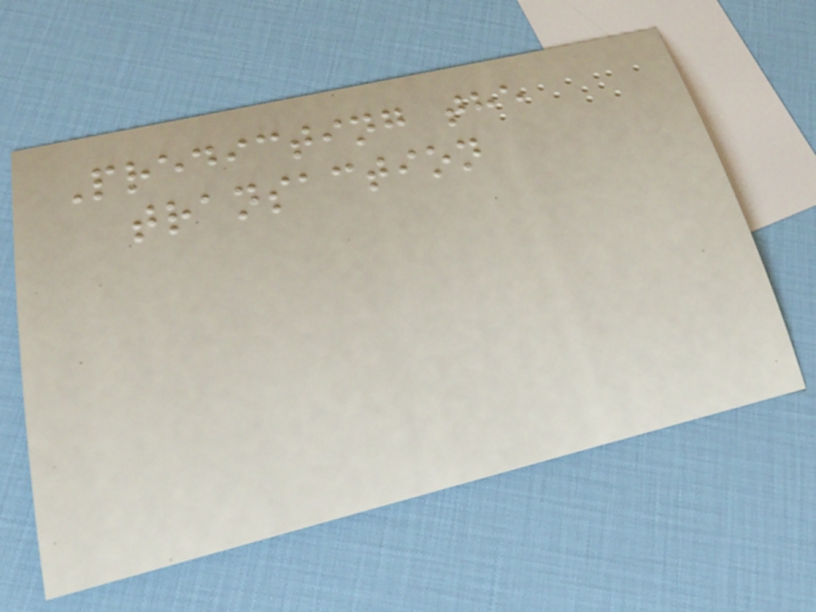Predicting the
transaction
